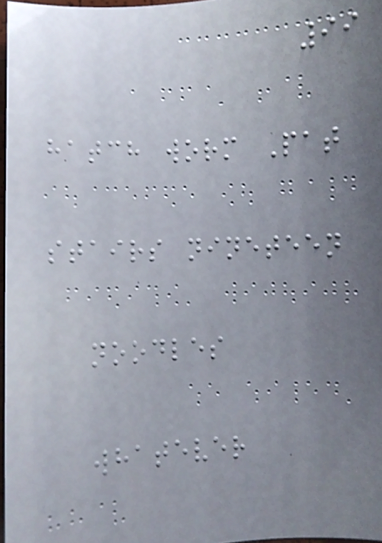99
hatch worm Pat
stairs nineteen
noodles
whatever
